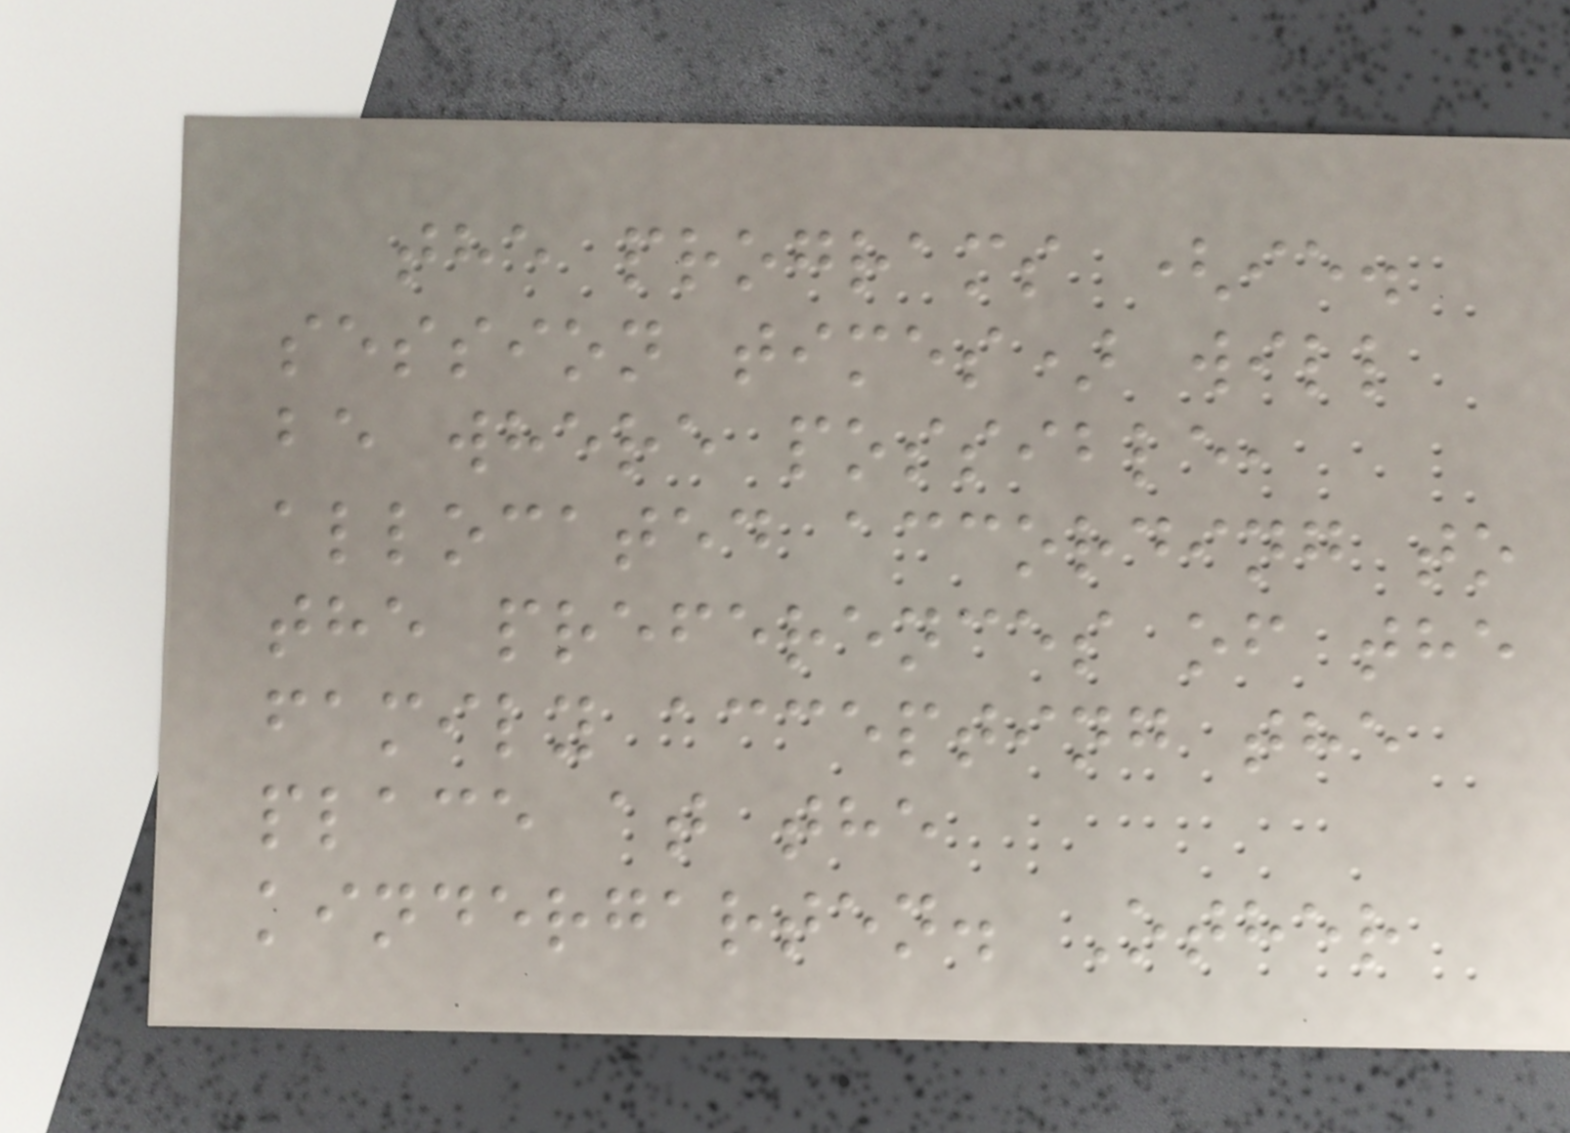the programs (ie.
session times) will
be where possible,
allocated according to
the preferences of the
family accepting the
place at the
kindergarten. Other
